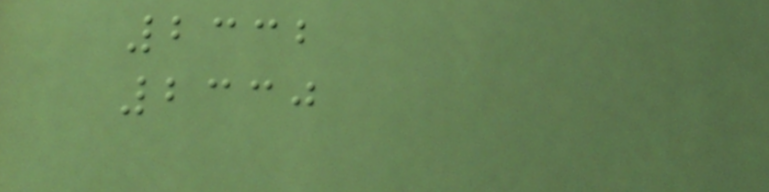2332
2330
